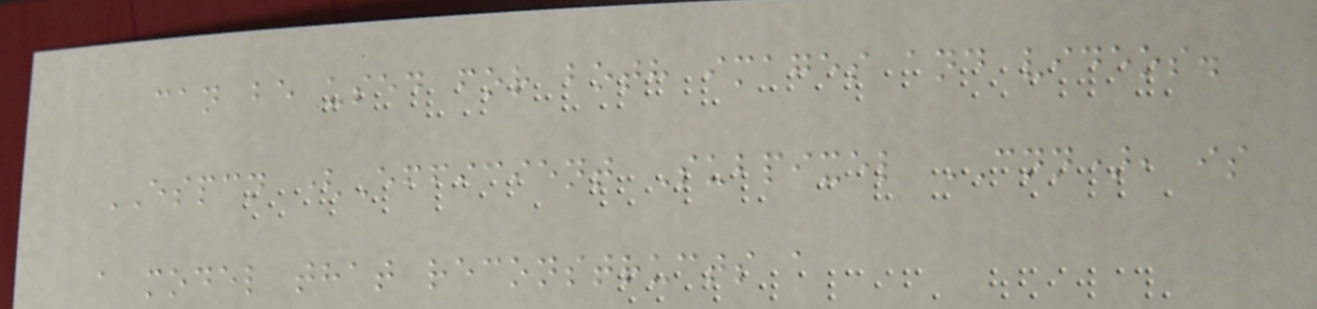can be used for both images and videos.
ESPCN (Efficient Subpixel CNN), is
a model that reconstructs a
